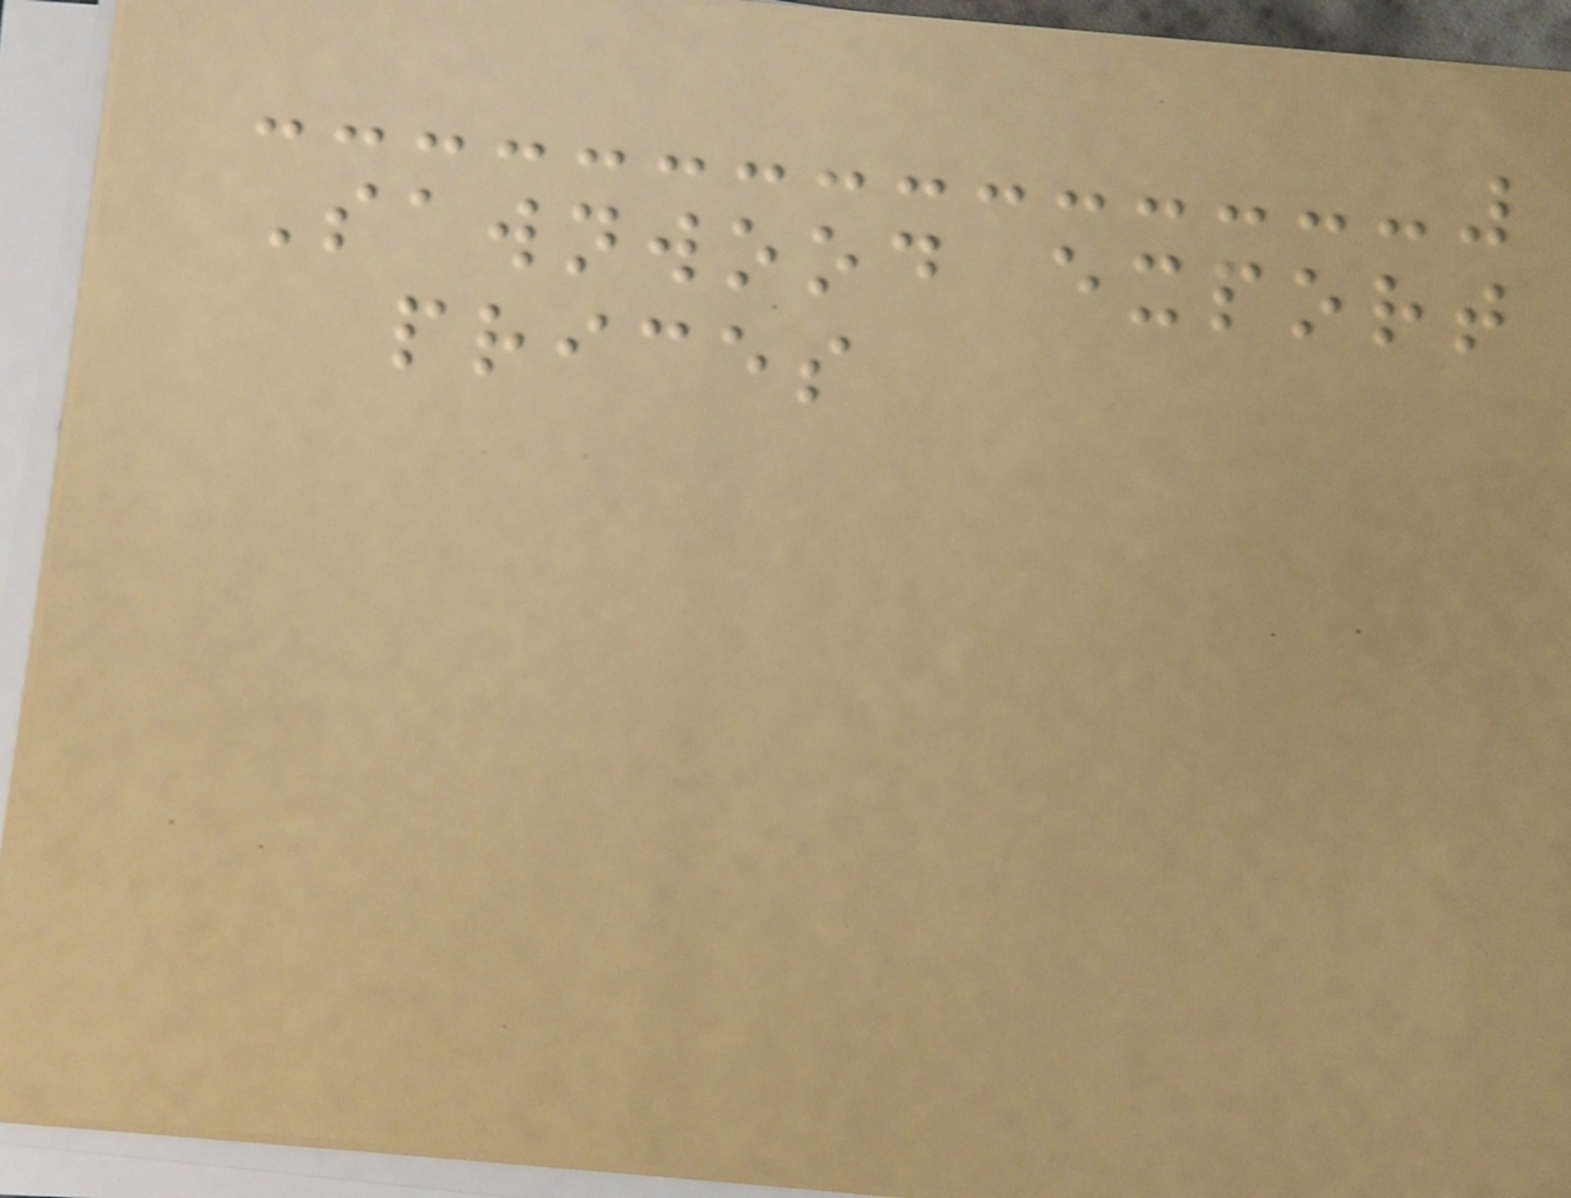Sawnwood export
prices
